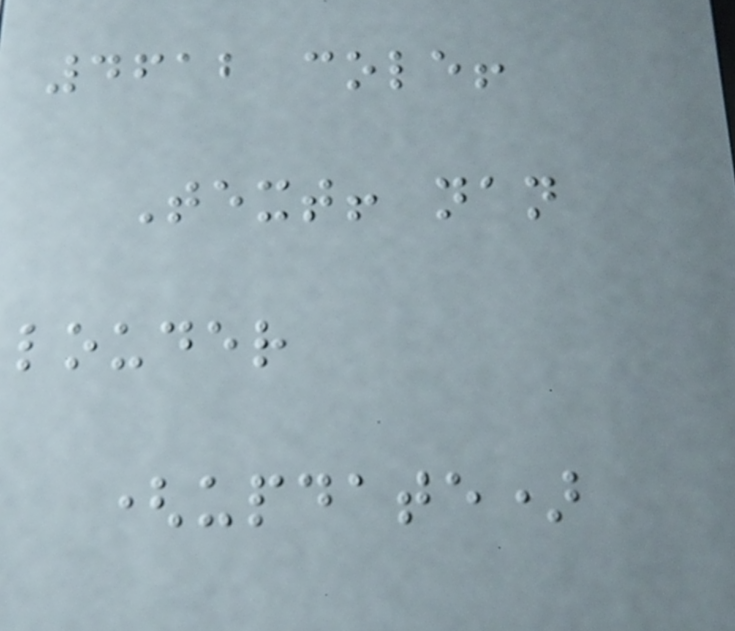4612 cole!
Text! nan
louder
(update)
